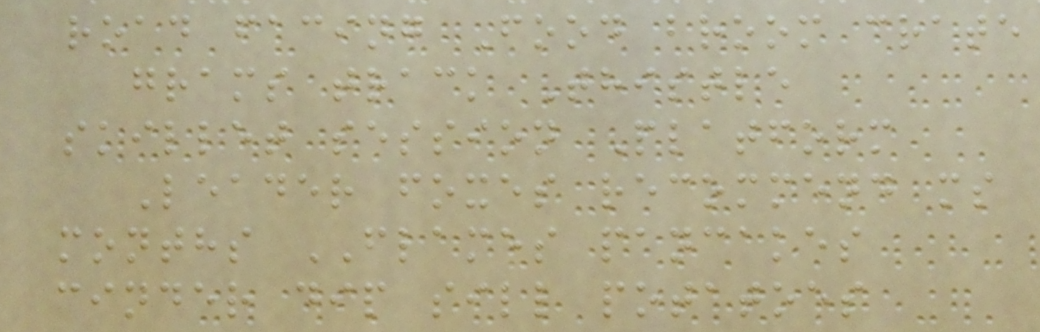road facing Food broom crate
grams track Thistle
skillet session Platform
Leader foxes recommend ms
months FLAMES pancakes
cinder dip sill potatoes
